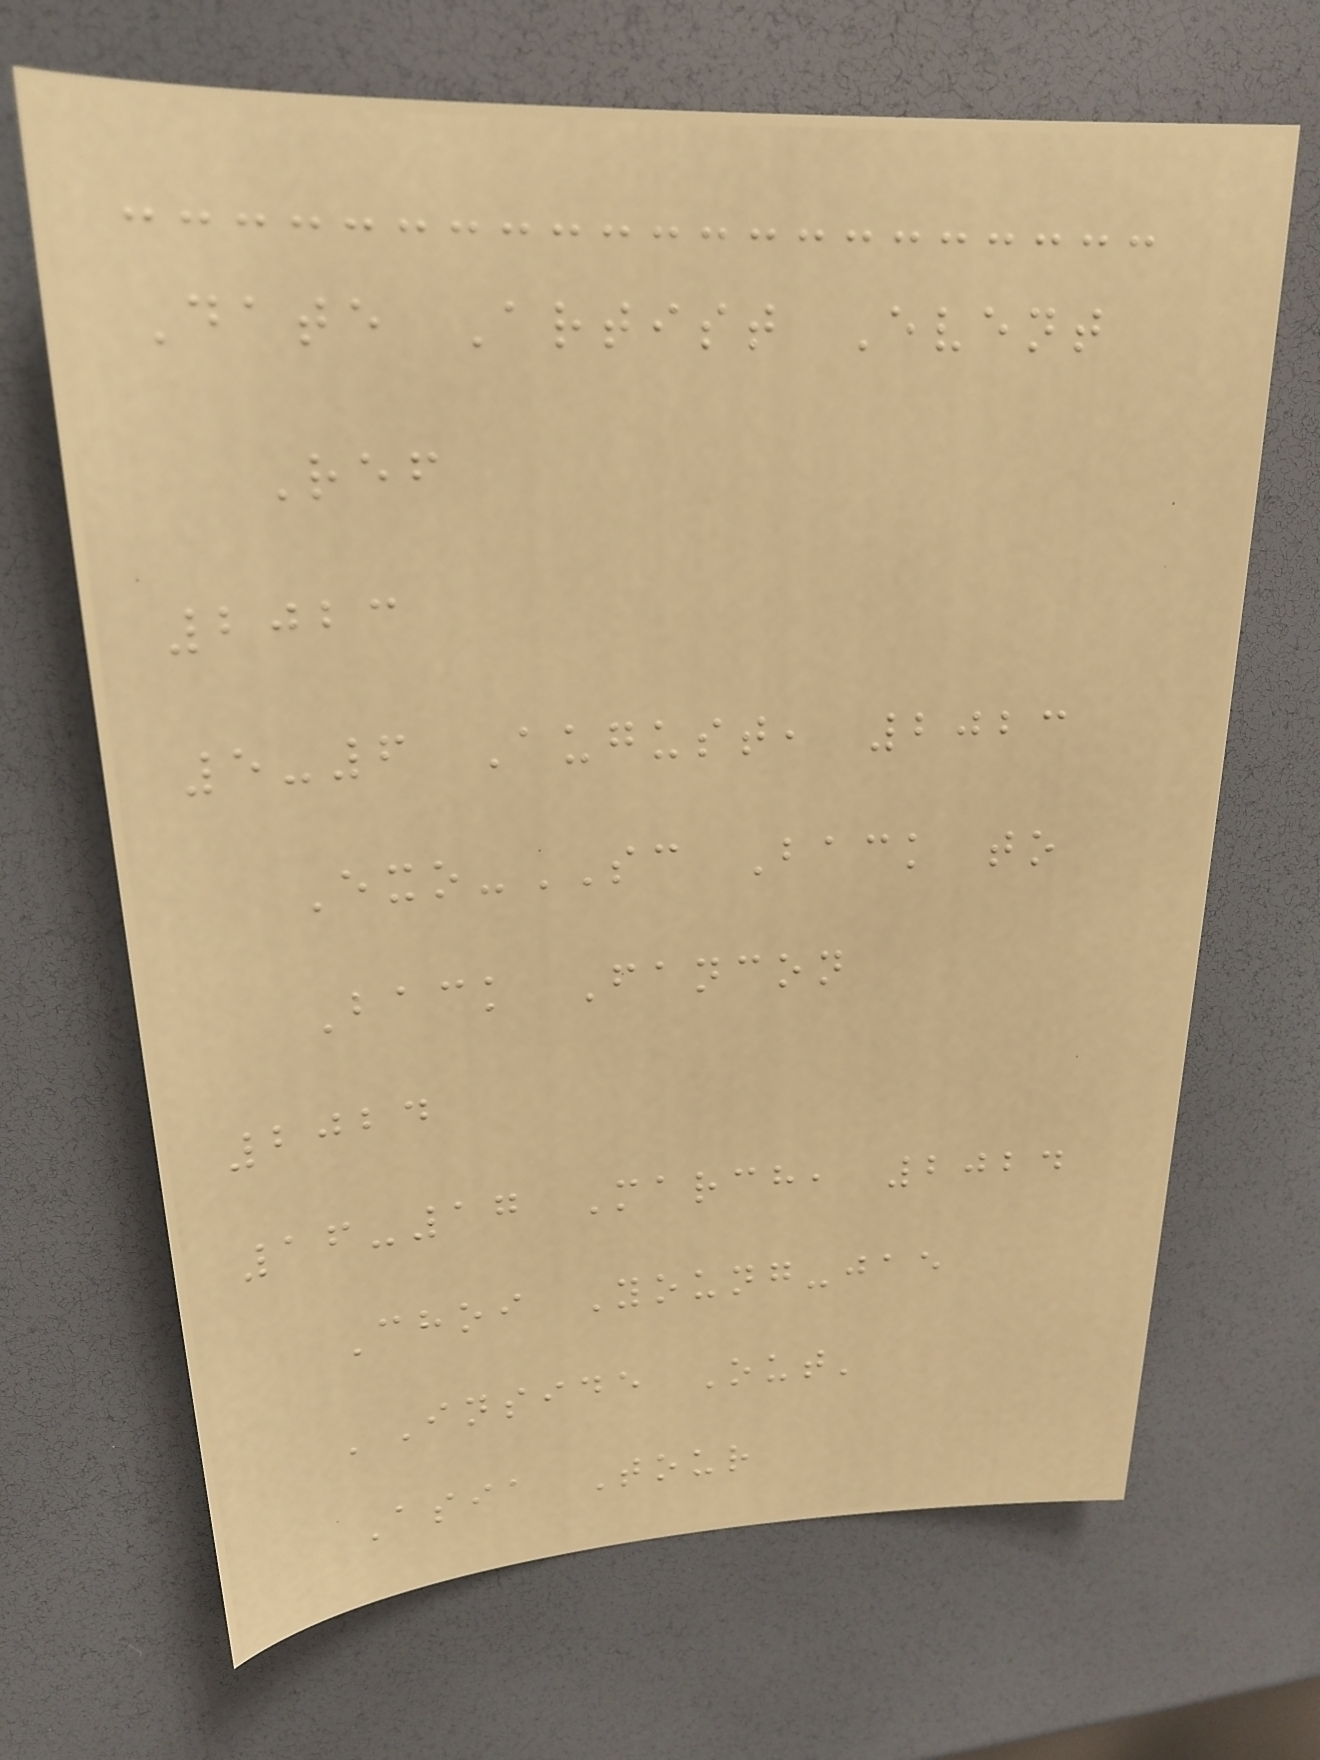Date Artist Event
Ref
2023
5-6 August, 2023
Exo-SC Back to
Back Fancon
2024
16-17 March, 2024
Choi Young-jae
'Inside Out'
Asia Tour
